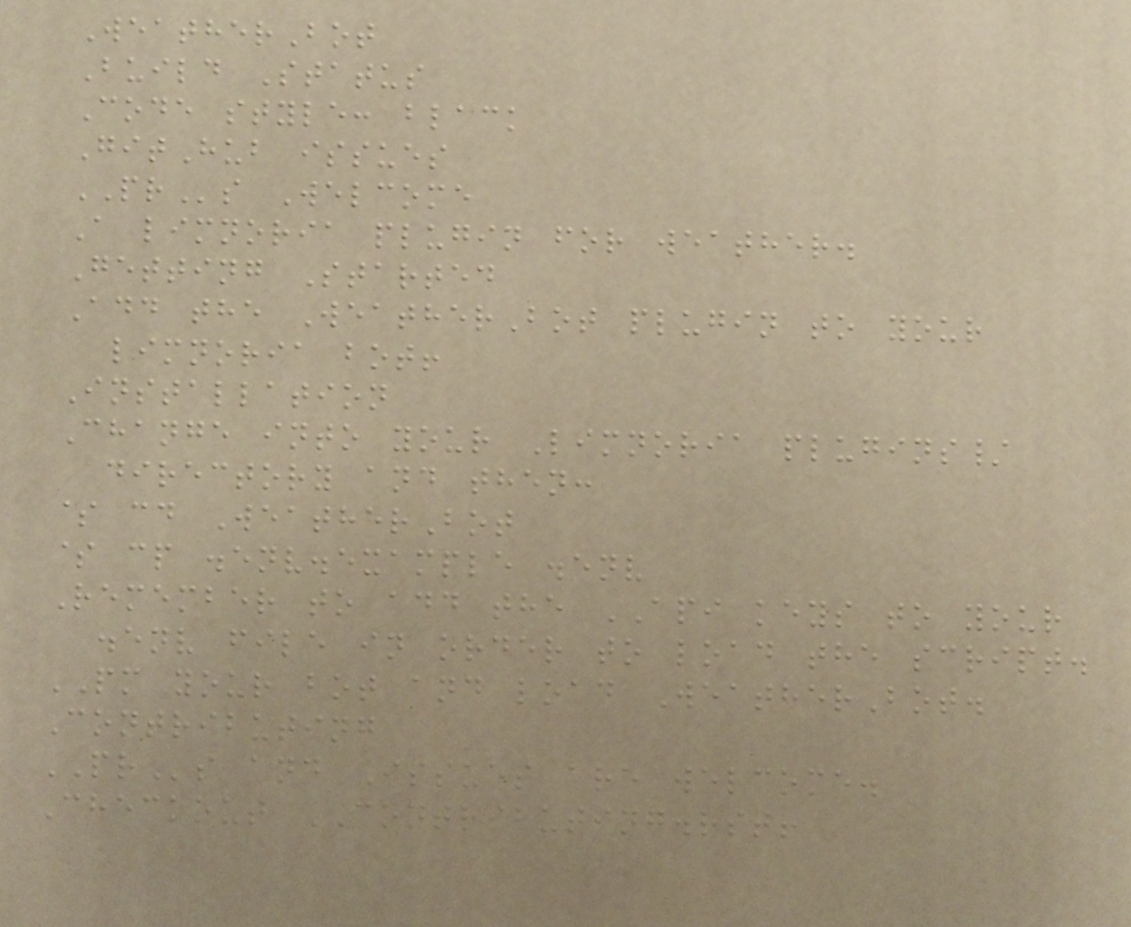WeatherBot
Build Status
Code style: black
GitHub issues
PRs Welcome
A limnoria plugin for weather.
Getting Started
Add the WeatherBot plugin to your
limnoria bot!
Installation
Change into your Limnoria plugins/
directory and then:
$ cd WeatherBot
$ cp .env.example .env
Remember to add the API keys to your
.env file in order to load the script.
PM your bot and load WeatherBot.
Contributing
PRs and Issues are welcome.
Checkout CONTRIBUTING.rst!
